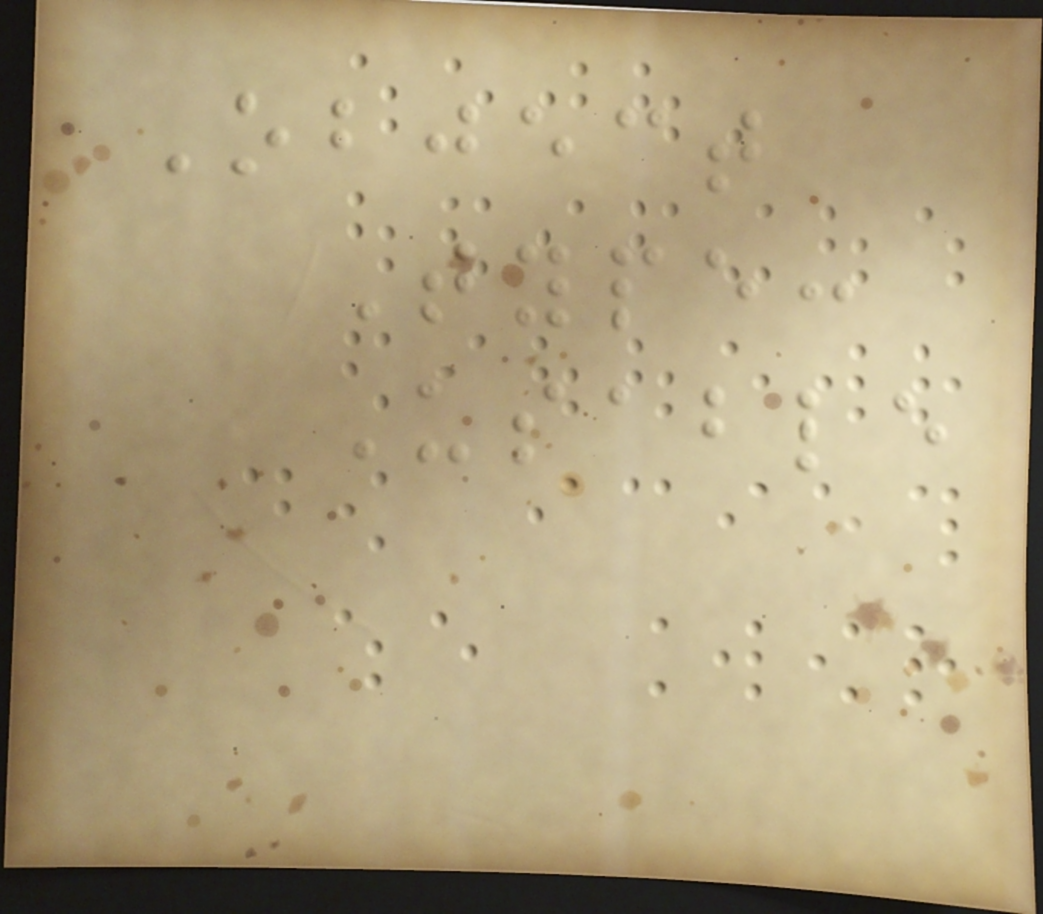Object
Type:
Usable
